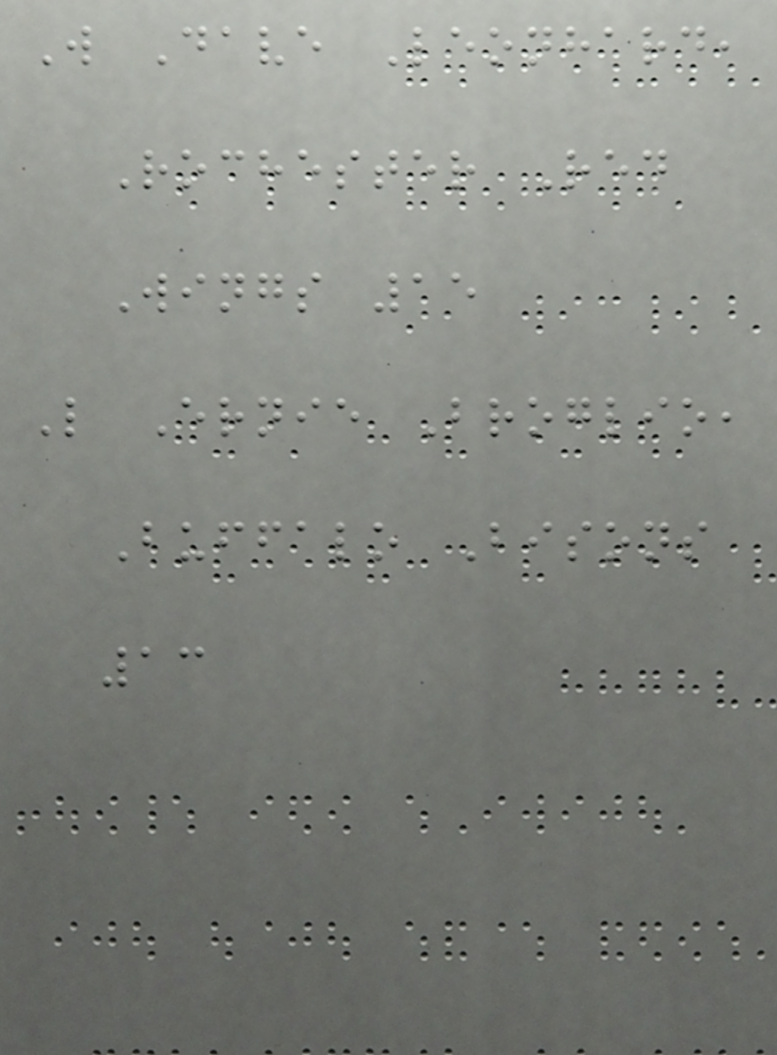W Dave Leonhard,
Rochester Red
Wings 15
L Ernie Broglio,
Buffalo Bisons
13
